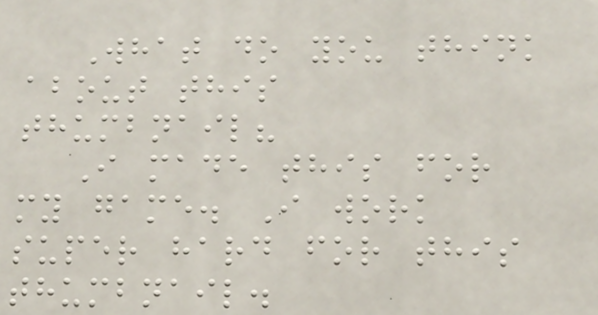What do you think
about this
thumbnail?
I made this for
my game. I work
super hard for this
thumbnail.
